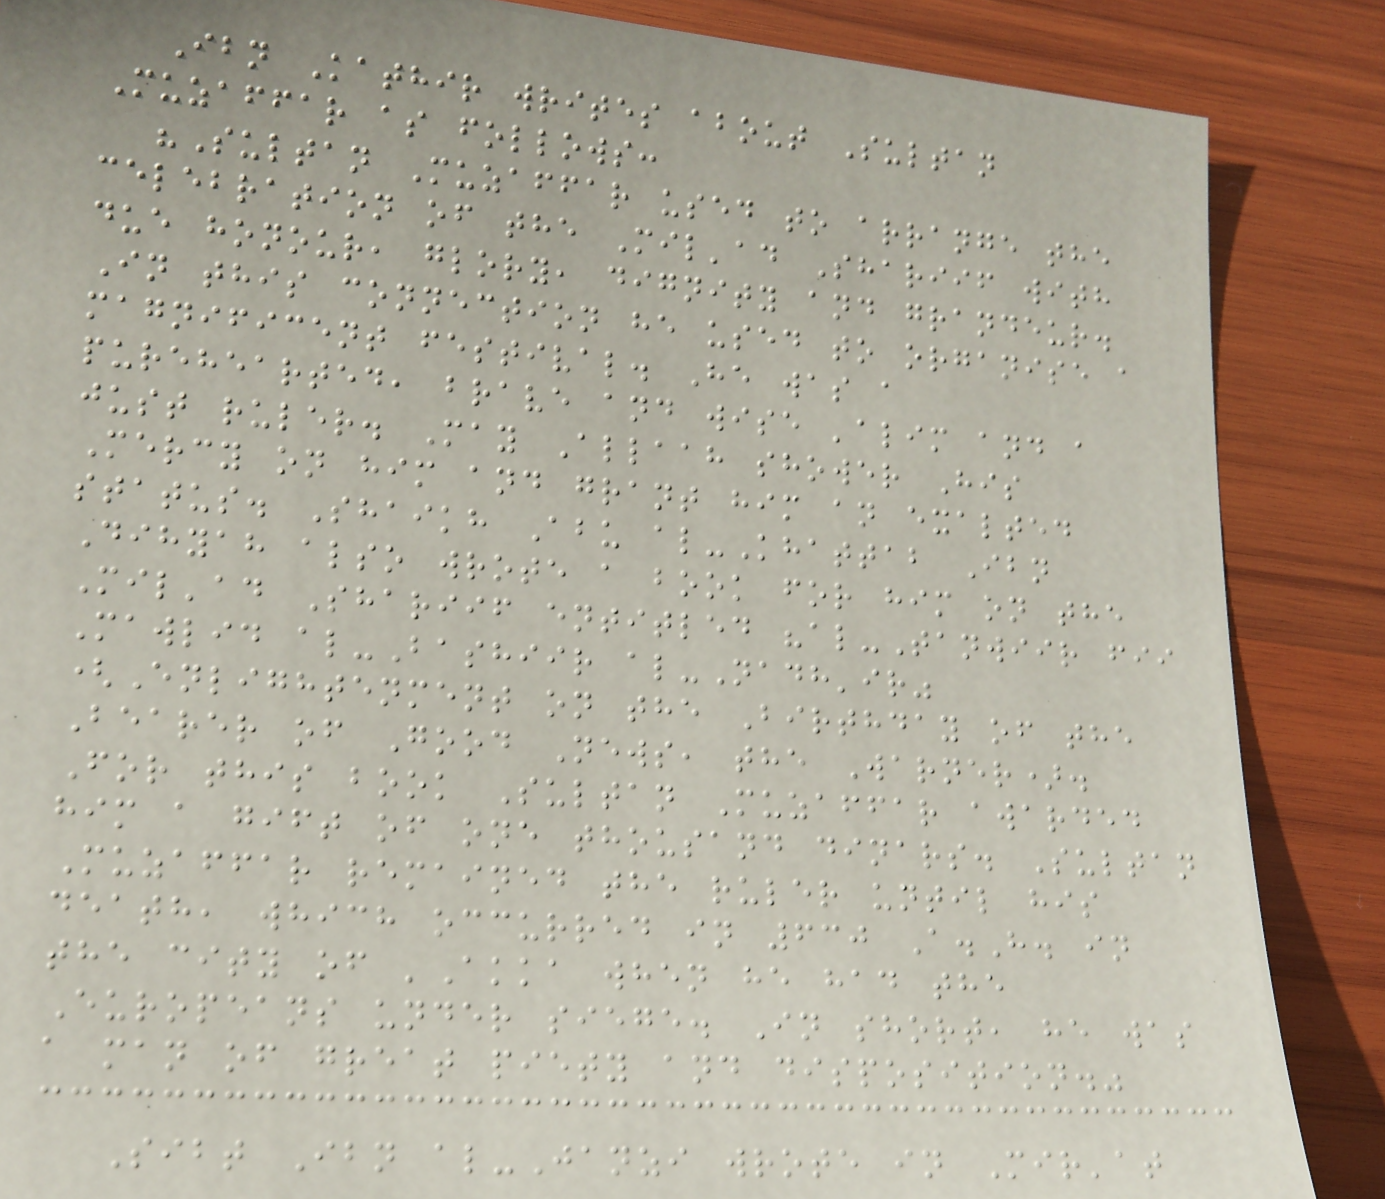Ibn Kathir writes about Sultan
Muzaffar as follows:
"Sultan Muzaffar used to arrange the
celebration of the Mil'ad Shariif with
due honour, glory, dignity and grandeur.
In this connection he used to organise a
magnificent festival. He was a
purehearted, brave and wise 'alim and a
just ruler. May Allaah shower His
Mercy on him and grant him an exalted
status. Shaikh Abu al-Khattab Ibn
Dihyah also wrote a book for him on the
Mil'ad Shariif entitled "al-Tanwiir fii
Mawlid al-Bashiir al-Nadh'ir"
(Enlightenment on the Birthday of the
Bearer of Good News, the Warner).
For this book Sultan Muzaffar awarded
him a gift of one thousand dinars. Sultan
Muzaffar remained the ruler until his
death, which occurred in 630 A.H. in
the city of 'Akka when he had the
Europeans under siege. In short, he was
a man of great piety and disposition."
Sibt Ibn al-Janzi wrote in Mir'at
